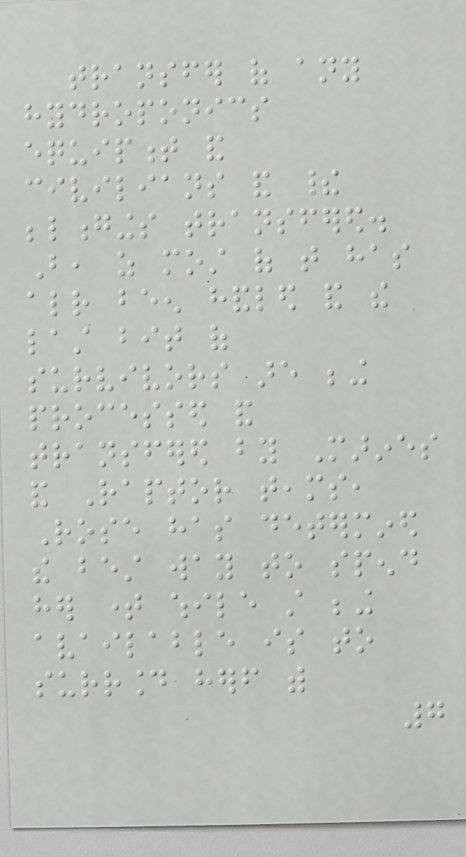transfer of any
hydroponics
equipment and
civilians and their
belongings transfered.
But, as most of that has
already been handled and the
last bit of
survivors are being
processed and
transfered by Marines
and Raptor teams,
Rose has determined
the best way to spend
her time while still being
available is to
surround herself with
7
